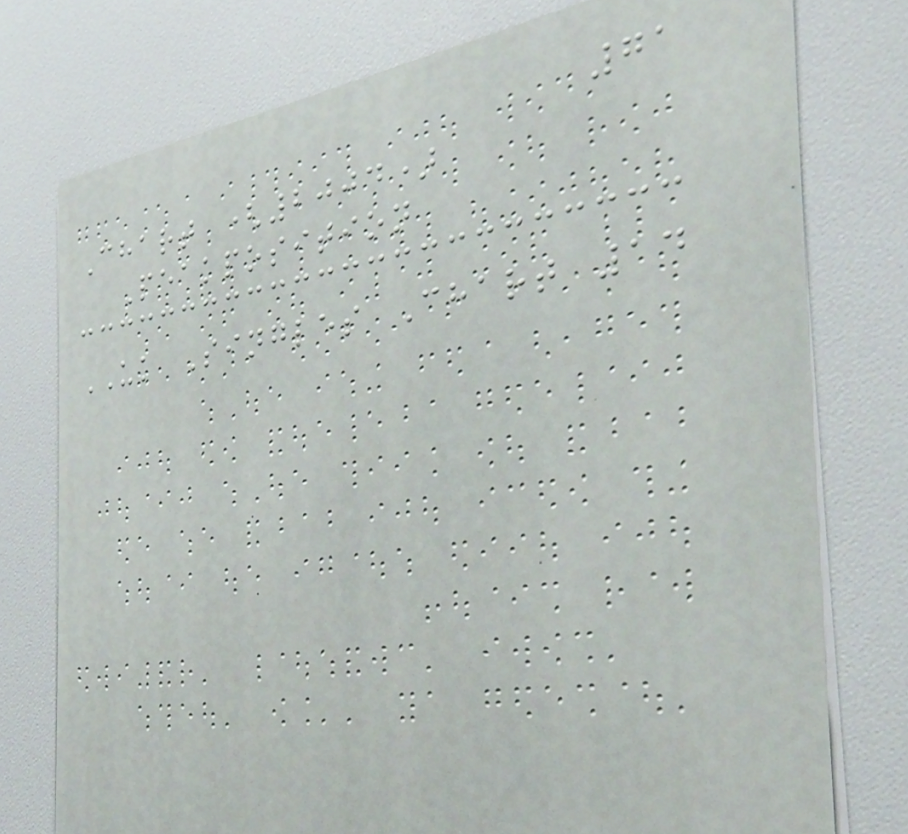71
Chart (2004)
Peakposition
UK Singles Chart 14
